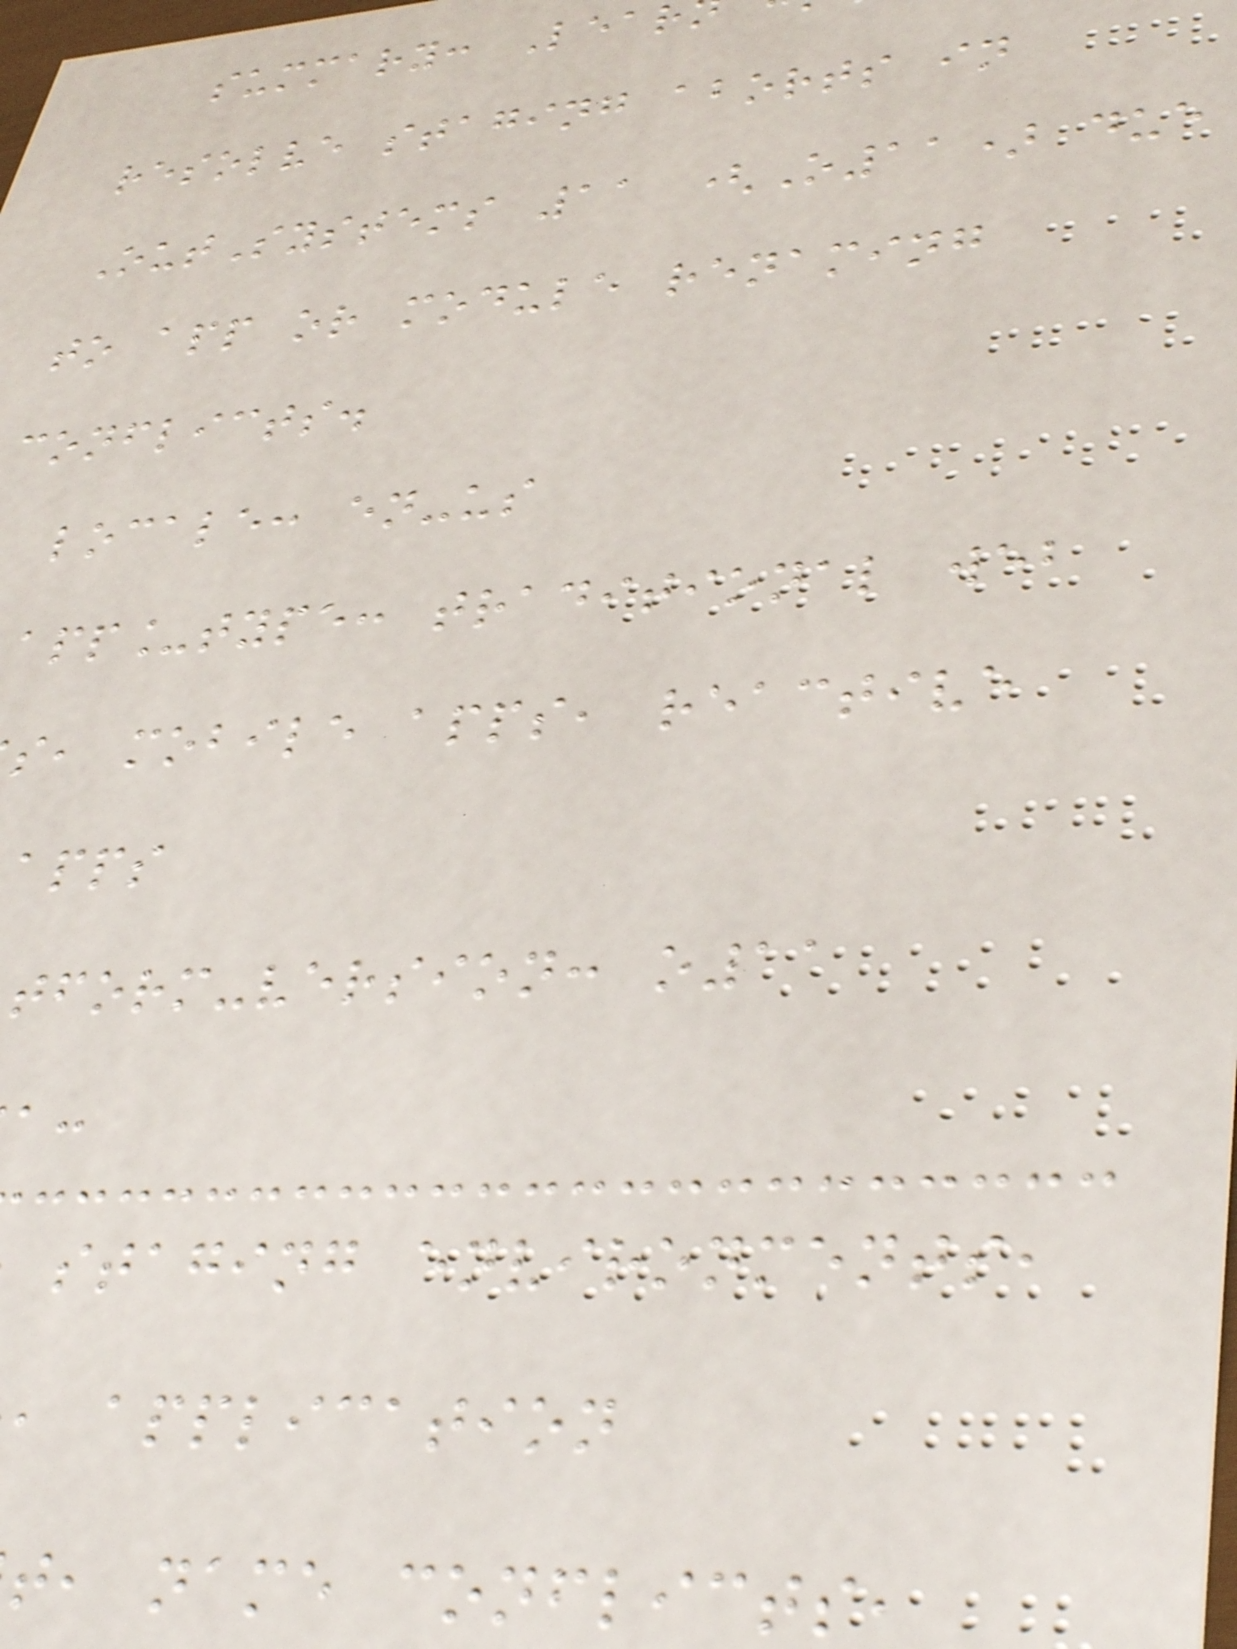summary: Lear
resolve staging aborts in
OutSystems 11 (O11) due
to app or module renaming
conflicts.
locale: en-us
app_type: traditional web
s, mobile apps, reactive
apps
tform-version: o11
staging environments,
, application
t, name conflicts,
